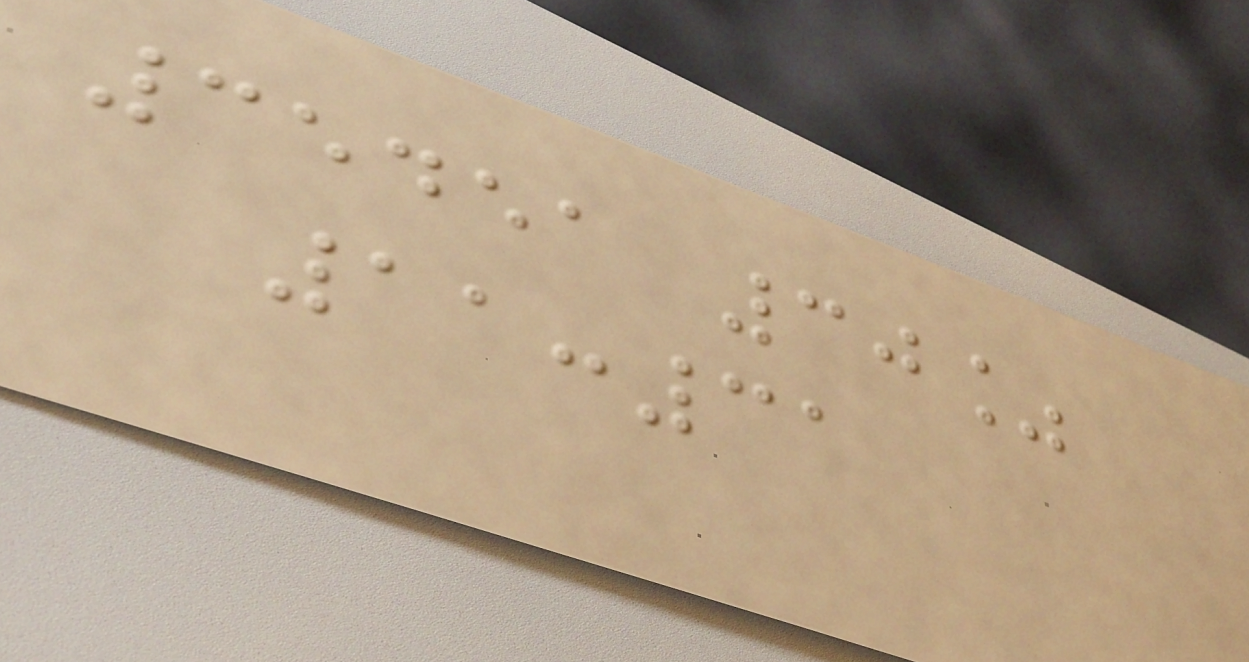35451 30%
11:31
